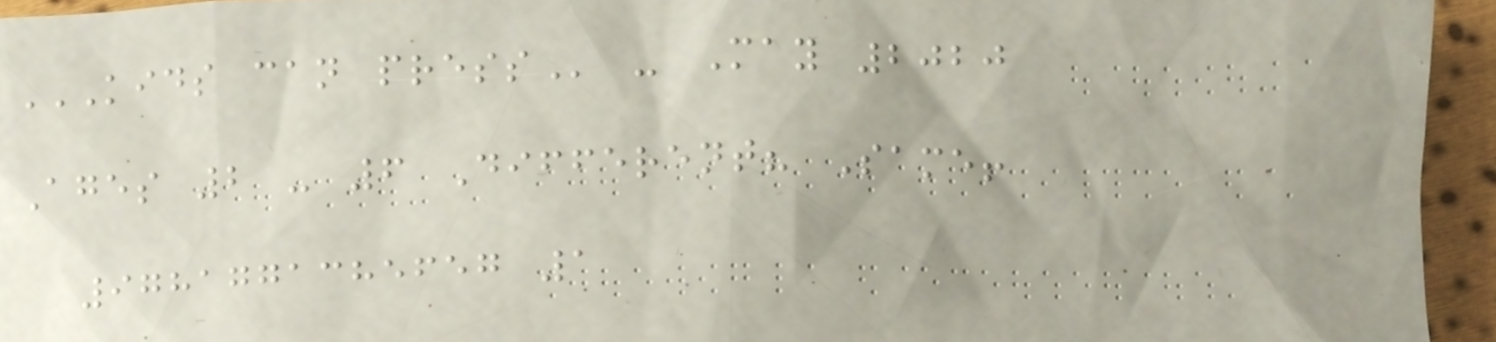KIDS CAN PRESS - May 2020
Ages 2 - 6 Different? Same!
9781771385657 1
